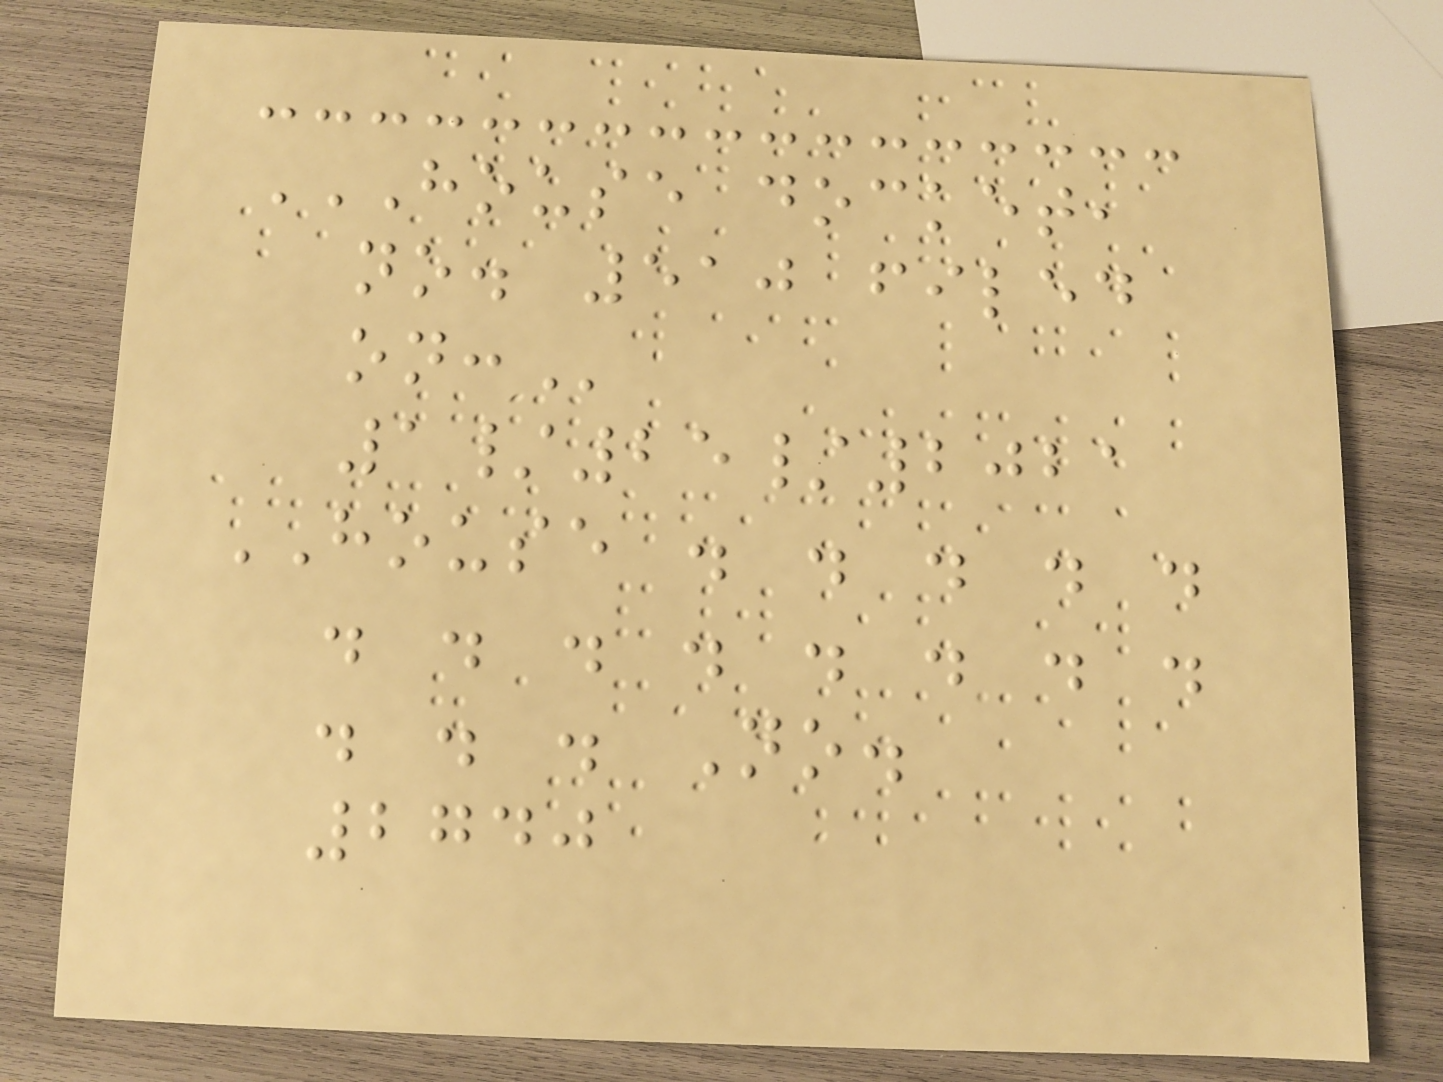HOUSE DOCKET,
NO. 510 FILED
ON:
1/25/2021
HOUSE . . . . .
. . . . . . . .
. . . No.
2740
